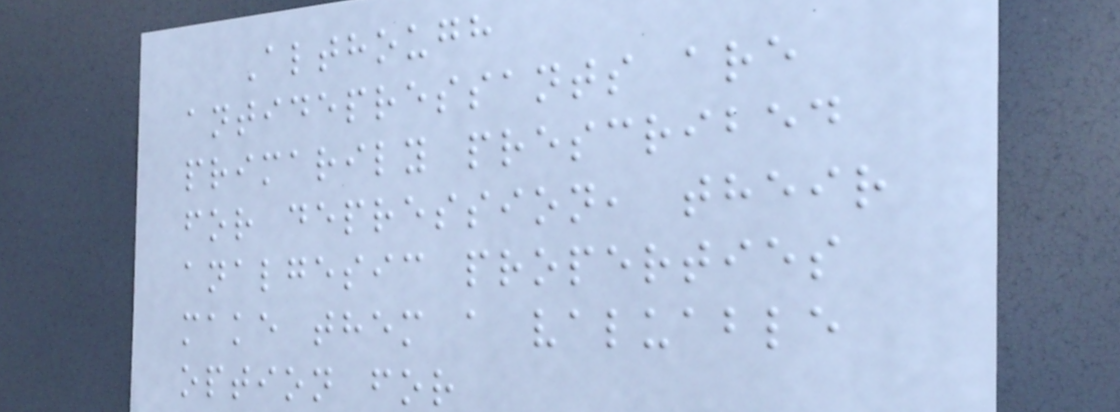Although
antidepressants are
primarily prescribed
for depression, their
analgesic properties
make them a valuable
option for
